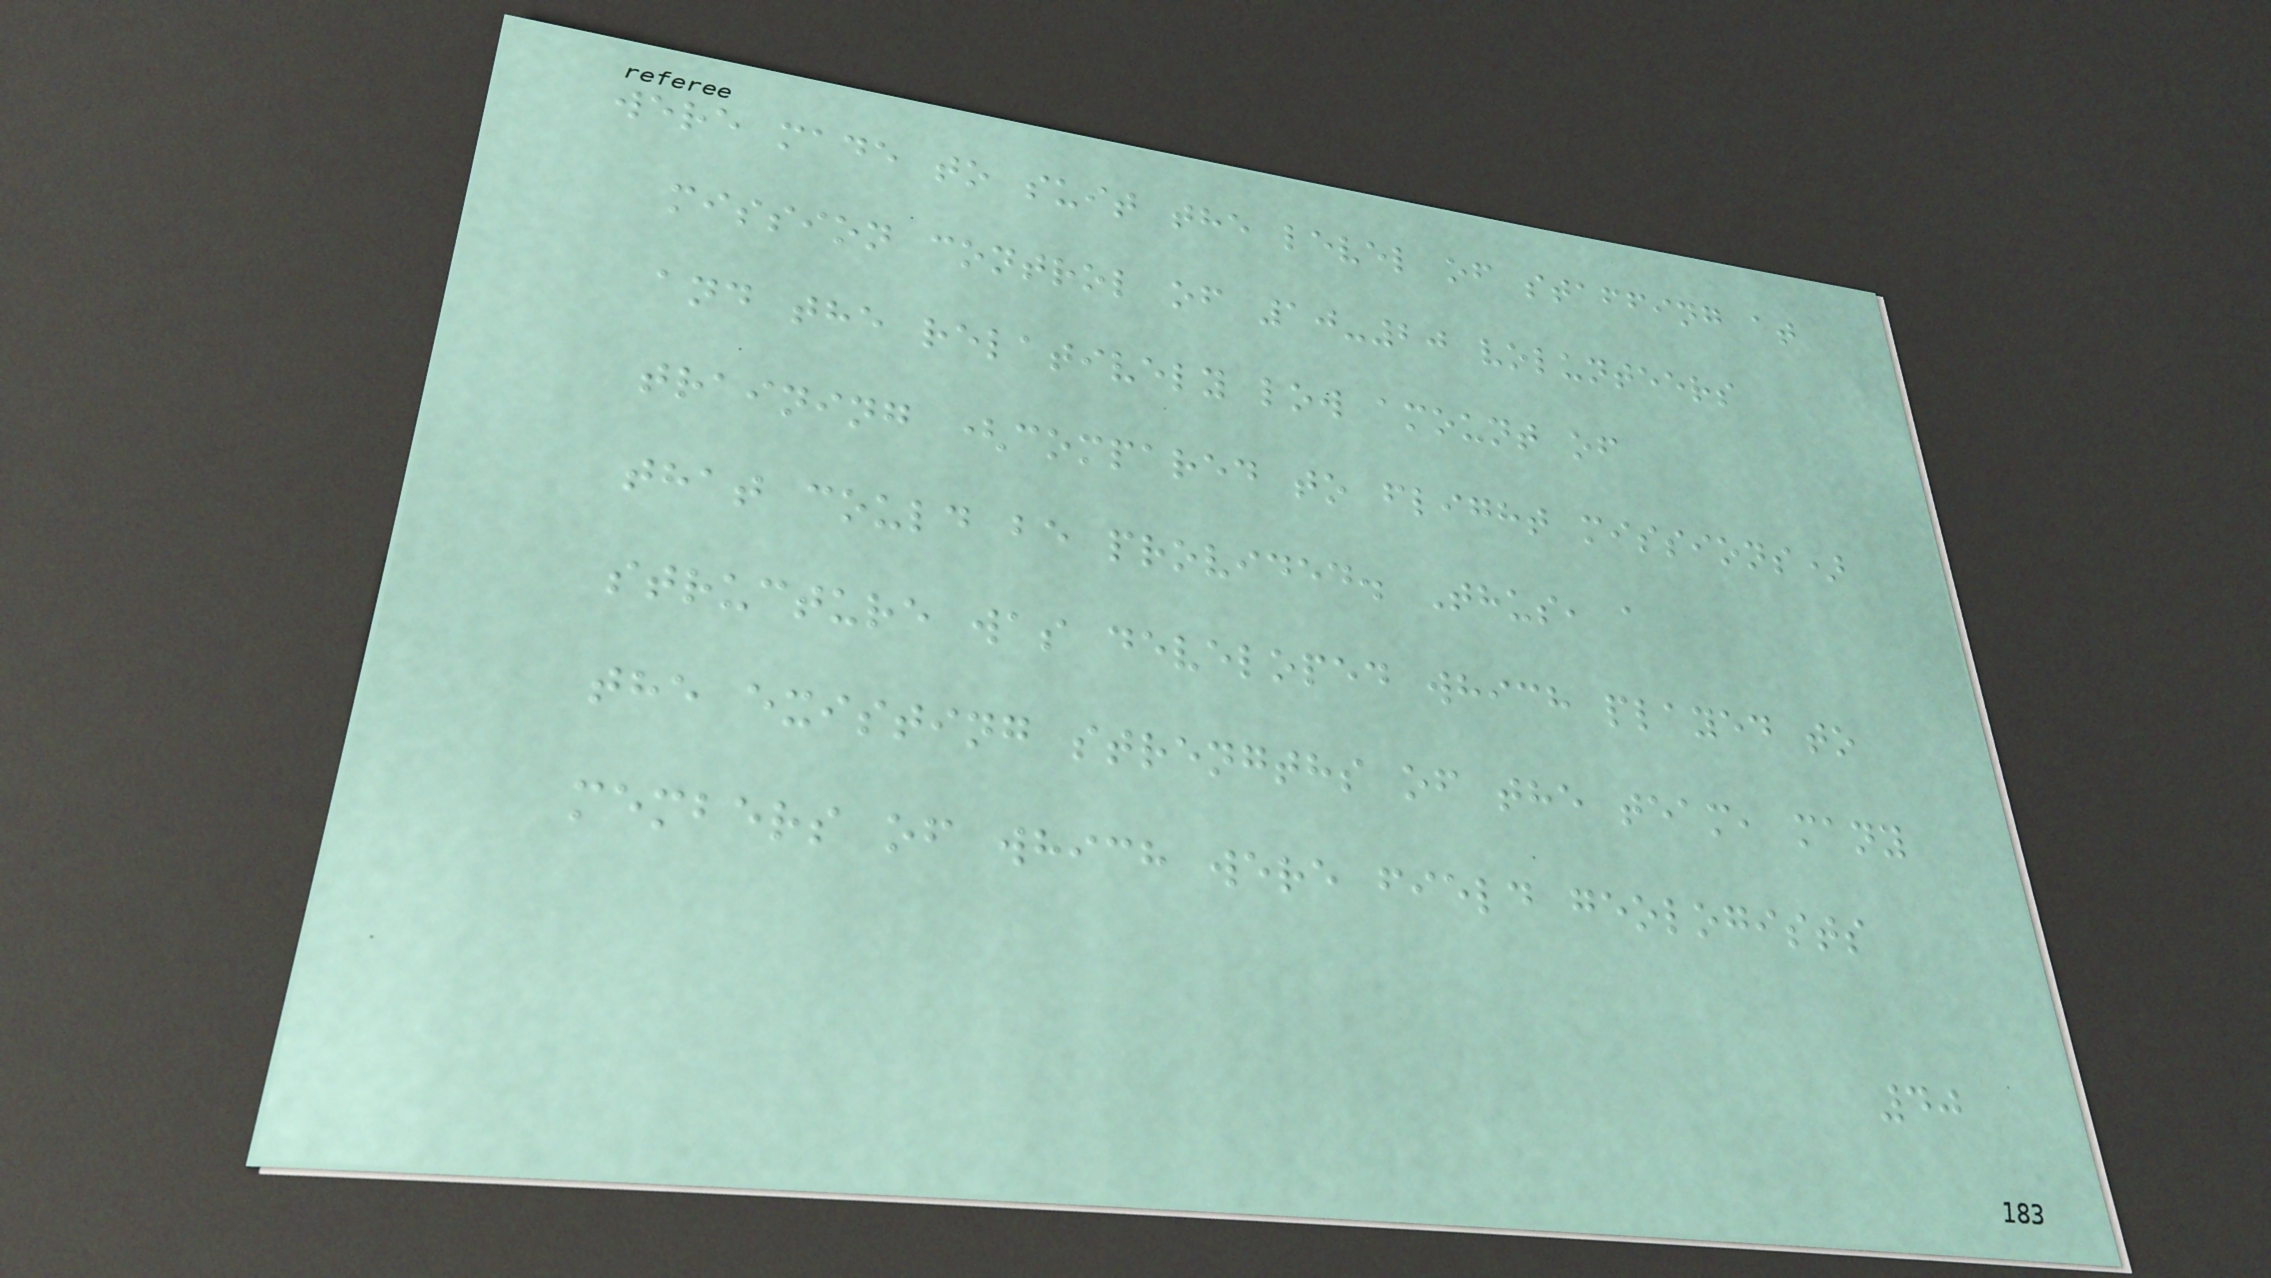were made to suit the level of staffing at
mission control of 10-20 volunteers
and the relatively low amount of
training (compared to flight missions)
that could be provided. Thus, a
structure was developed which played to
the existing strengths of the team, many
members of which were field geologists
40
